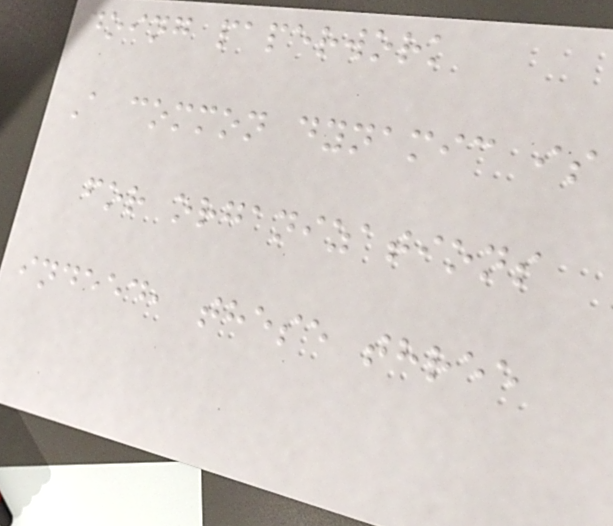doing paperwork
A common dynamic is
for organizations
indeed, these three
